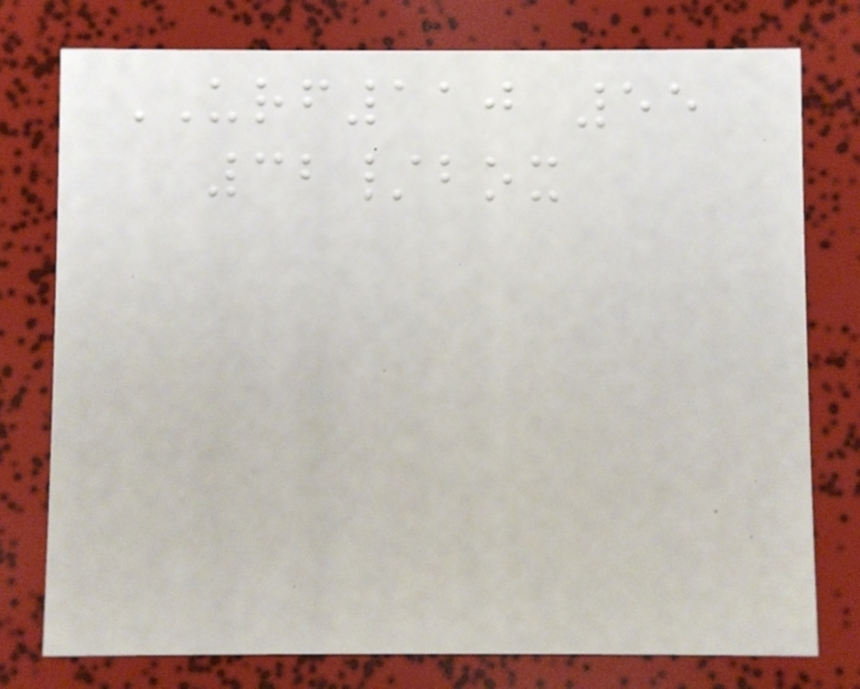URF110 55
32/box
